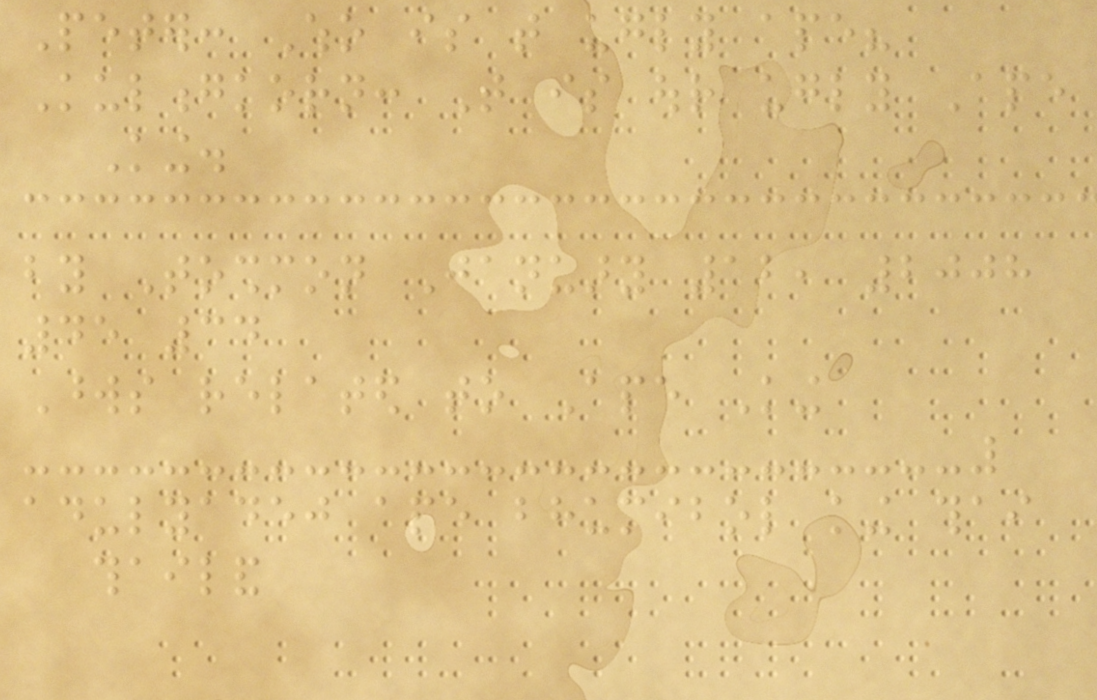Peter: Who is that ugly ape?
Kulongkorn: That is our ugly Ape
King.
by Toshmon January 12, 2008
45 34
Words related to Ape King
adulyadej ape bhumibol king thai
thailand
